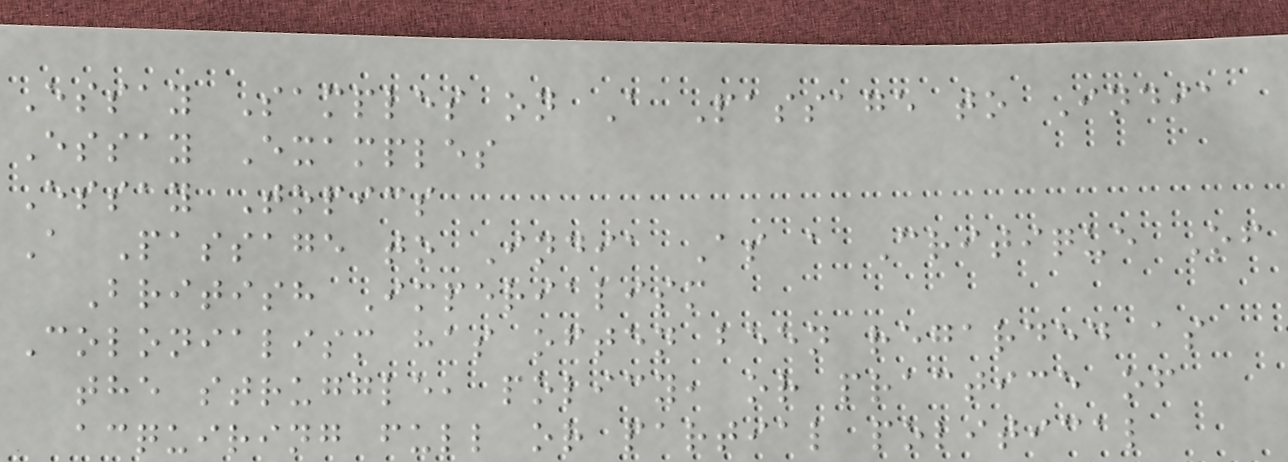Essay Samples on A Passage to India
Essay Examples
Essay Topics
A Passage to India As a Critique Of
British Imperialism
Colonialism has often been regarded as
the struggle, policy, or practice of
acquiring full or partial political
